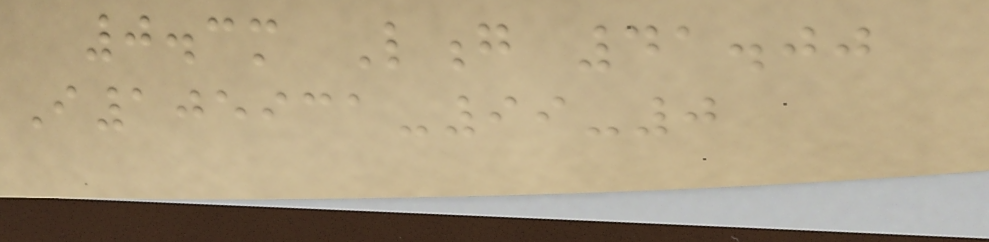0.3m Long 41.00
I105931-99-0
